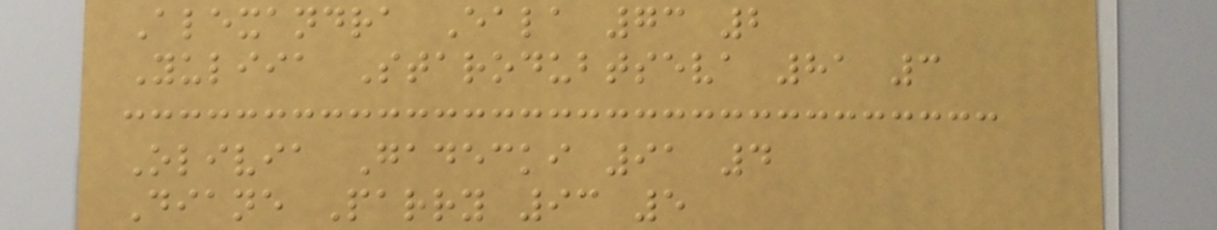Alexandra Eala 73 2
Yuliia Starodubtseva 81 3
Olivia Gadecki 91 4
Diane Parry 93 5
